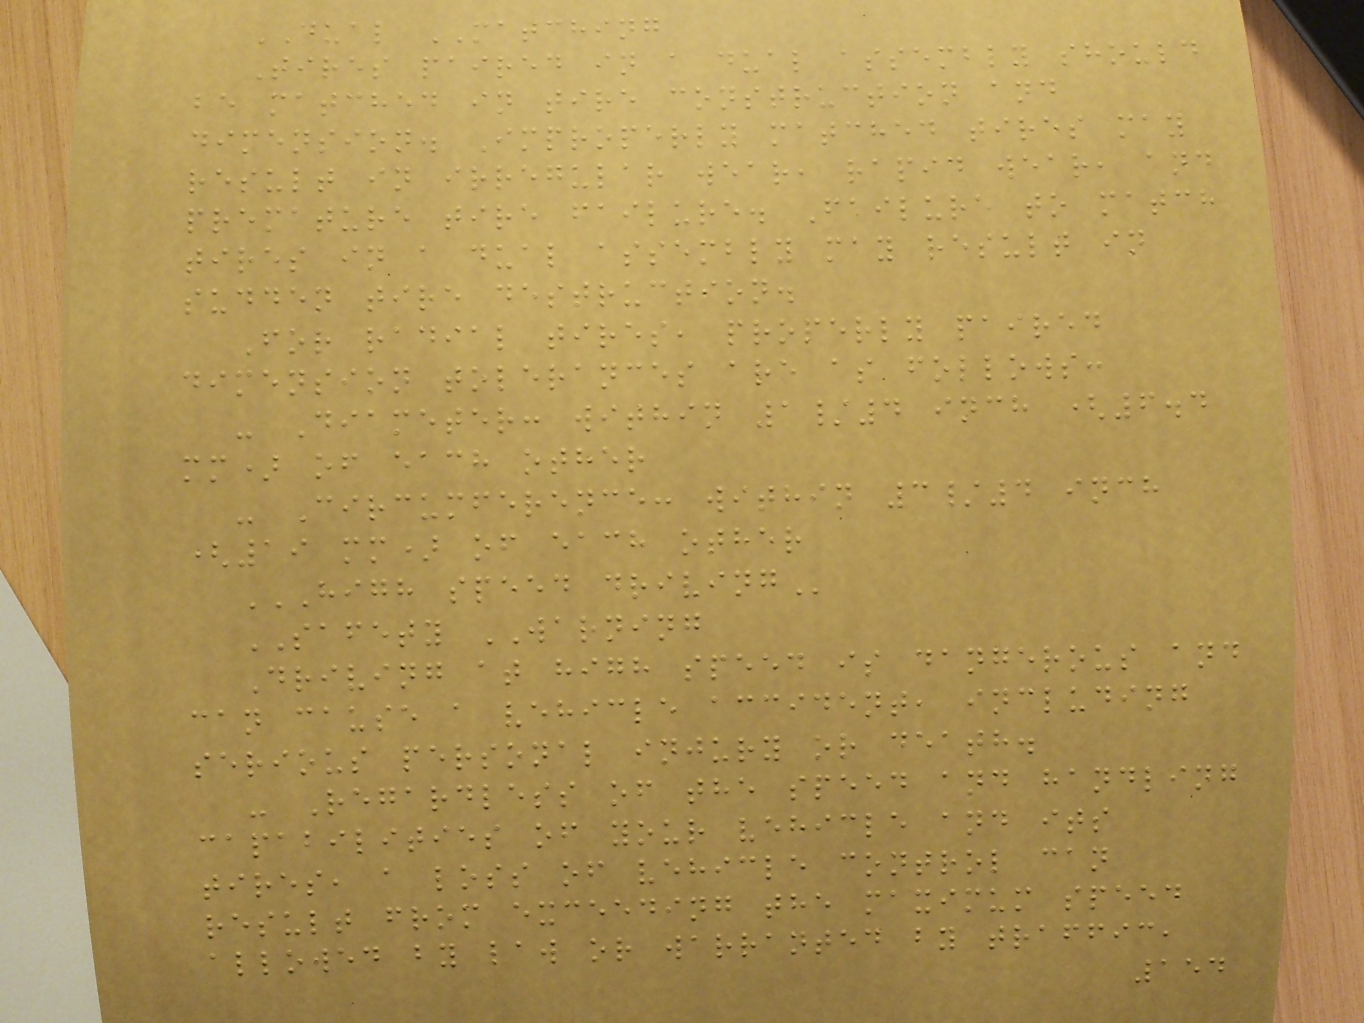DUAL MATCHING
Tires paired in a dual assembly should
be matched in tire construction and
dimension. Improperly matched tires may
result in irregular wear, rapid wear, and
premature tire failure. Failure to match
tires in a dual assembly may result in
sudden tire destruction.
For radial tires, properly paired
dimension tolerances are as follows:
- Diameter: within 1/4 inch (6.4
mm) of each other
- Circumference: within 3/4 inch
(19 mm) of each other
HIGH SPEED DRIVING
SAFETY WARNING
Driving at high speed is dangerous and
can cause a vehicle accident, including
serious personal injury or death.
- Regardless of the speed and handling
capabilities of your vehicle and its
tires, a loss of vehicle control can
result from exceeding the maximum speed
allowed by law or warranted by traffic,
154
